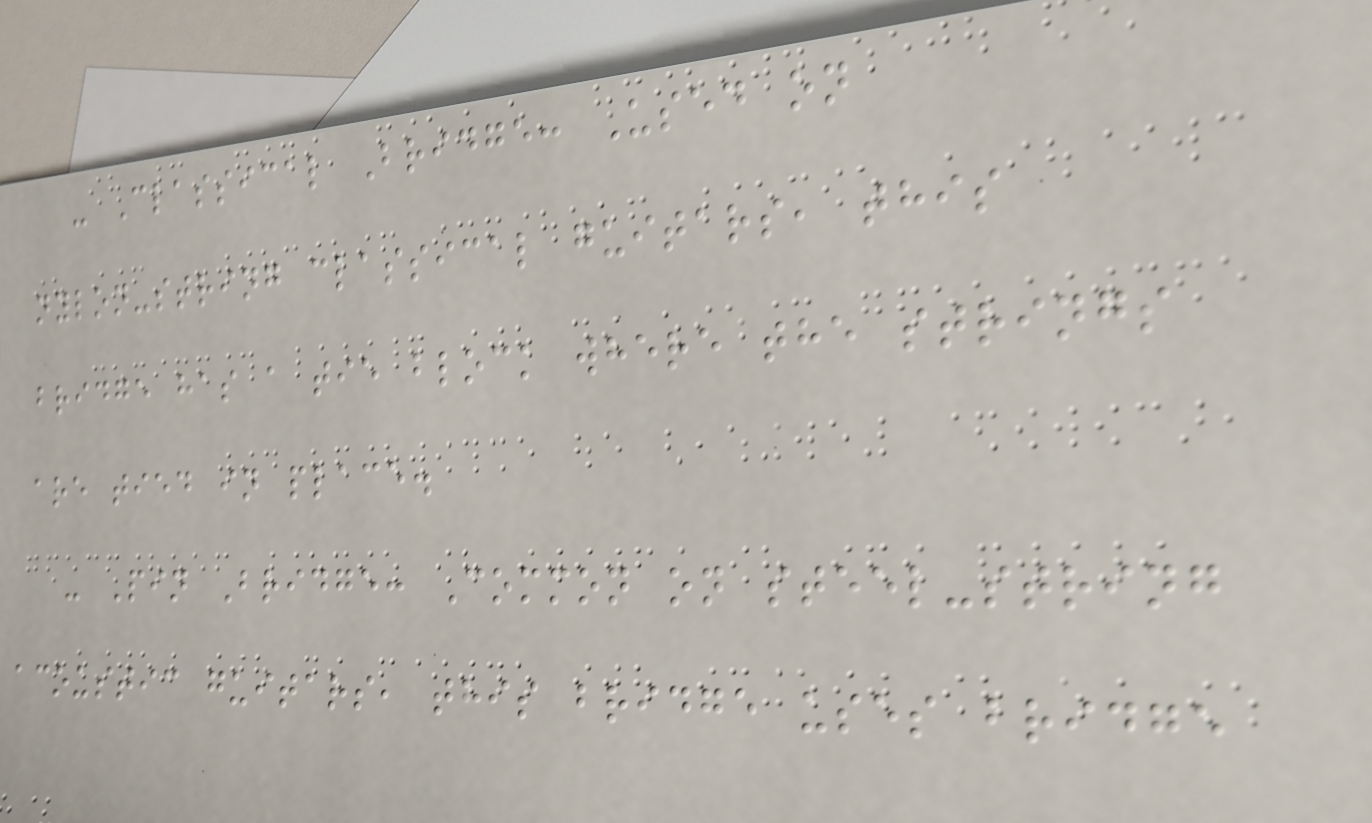- Classical Bridge: Used on
nylon-string classical guitars, this
bridge has a tie block where the strings
are tied in place.
- Pin Bridge: Common on steel-string
acoustic guitars, this bridge uses bridge
